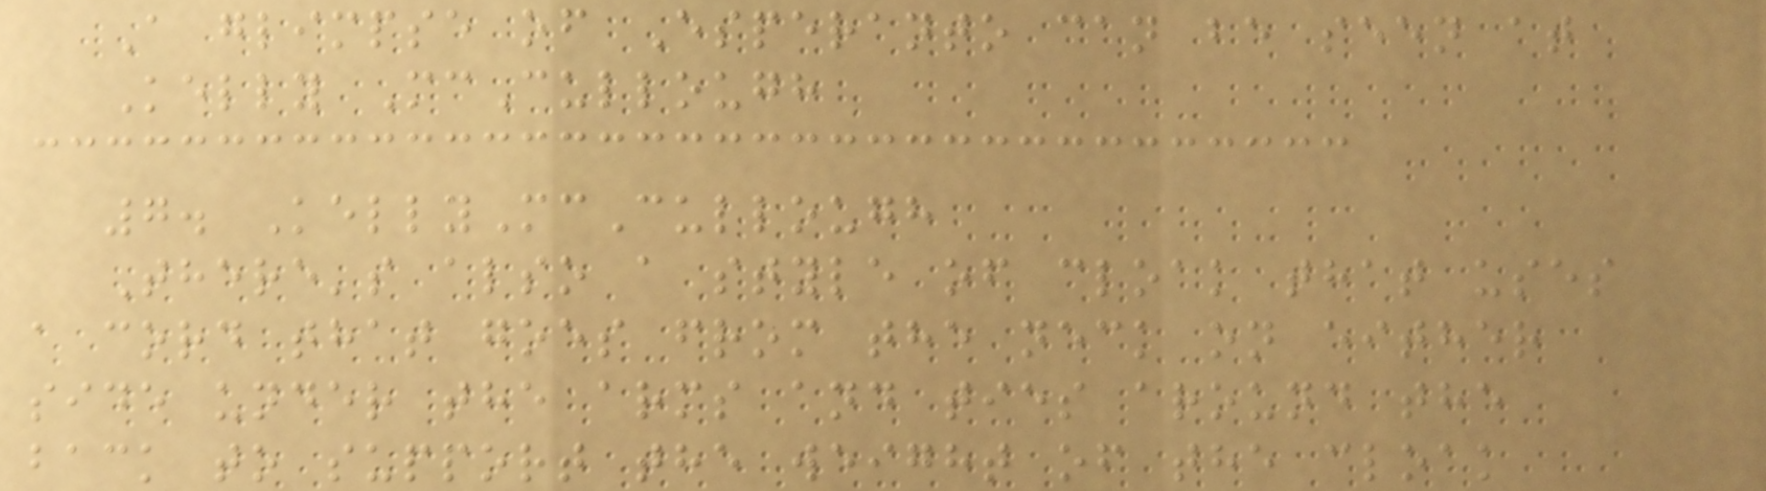A glimpse of Esperanto can be seen at
Kelly McCullough
7. KellyMcCullough
There's also a style of cloak that uses
a cord that goes from the neck on either
side under the arms and ties around the
back to support the weight of the cloak
